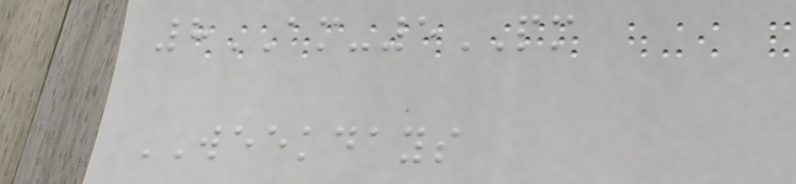8AM-5PM
WEEKDAYS
